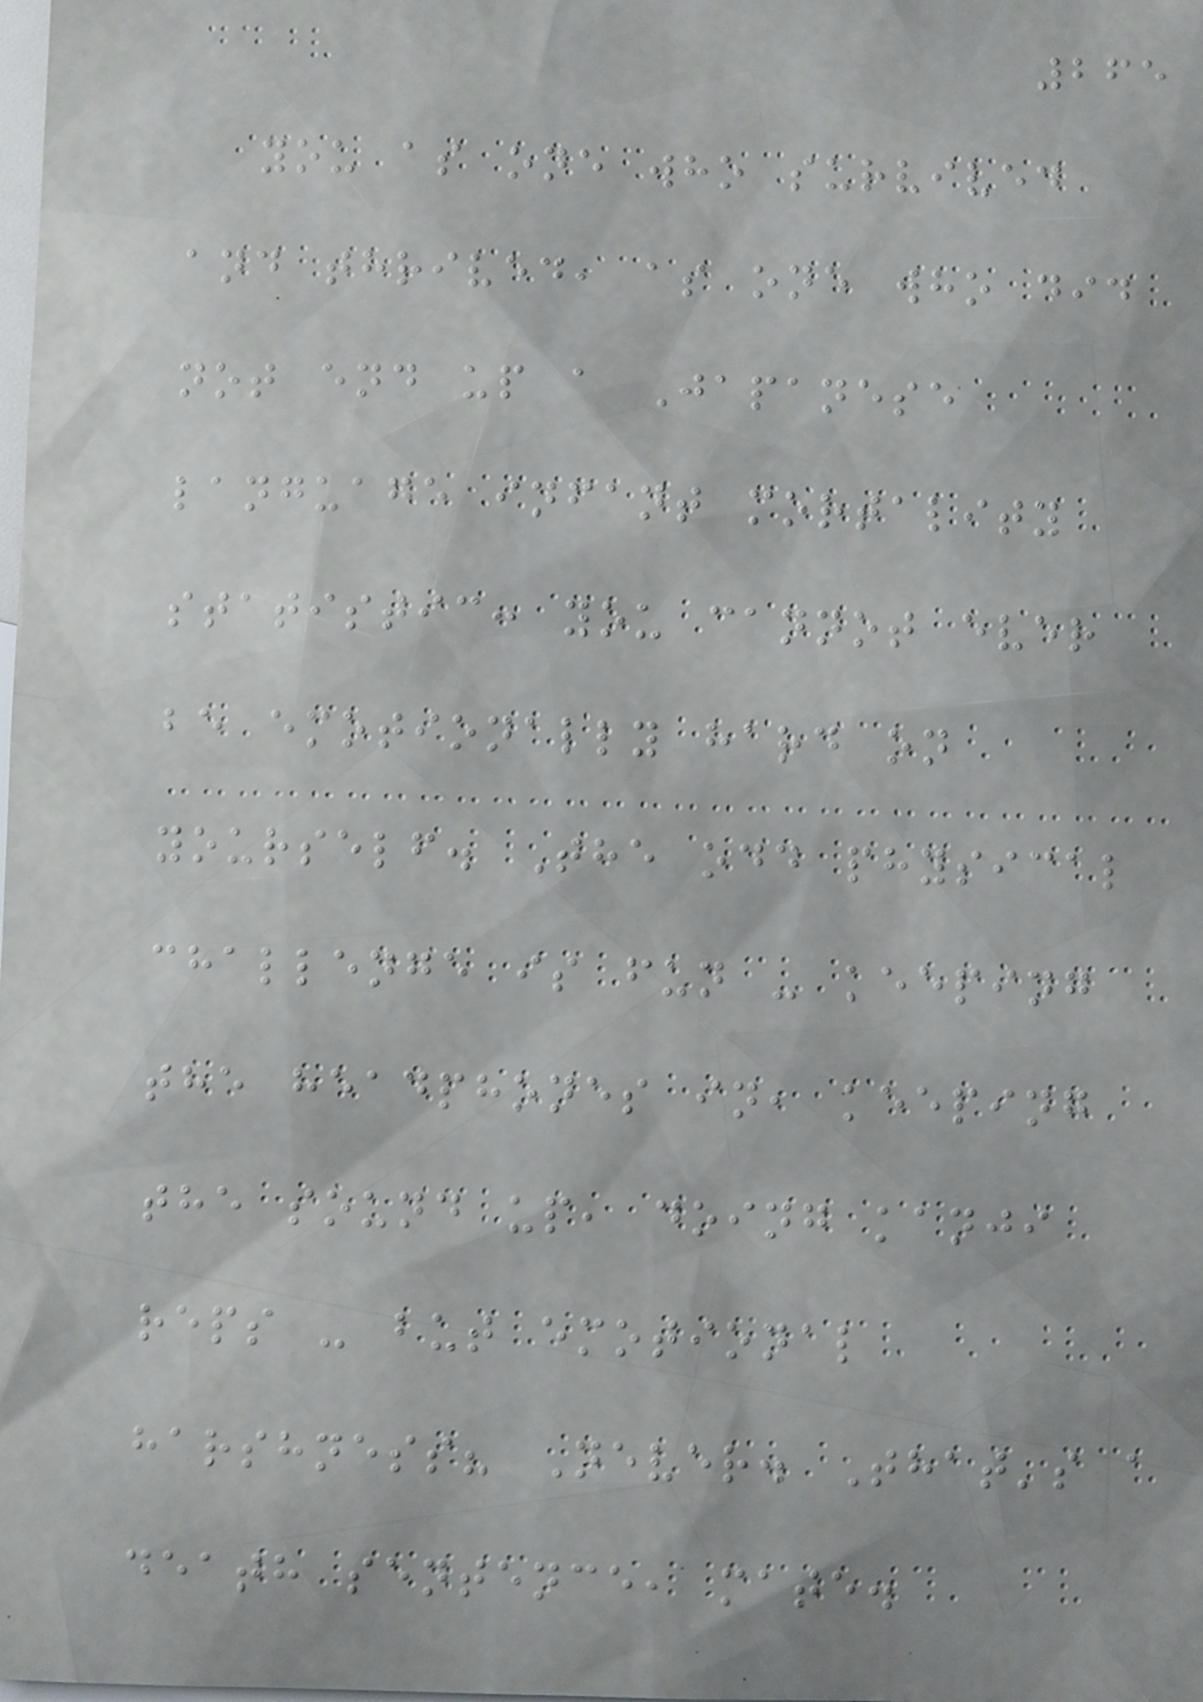265
you as one who survived
and thrived, as one who did
not end up a Japanese
language infant mortality
statistic: you cannot ever
be emotionally hard on
yourself. The odd physical
challenge is fun - keeping
the headphones in, keeping
the sound up, doing kanji
reps - but emotional
harshness? Never. That's a
death sentence, mate.
